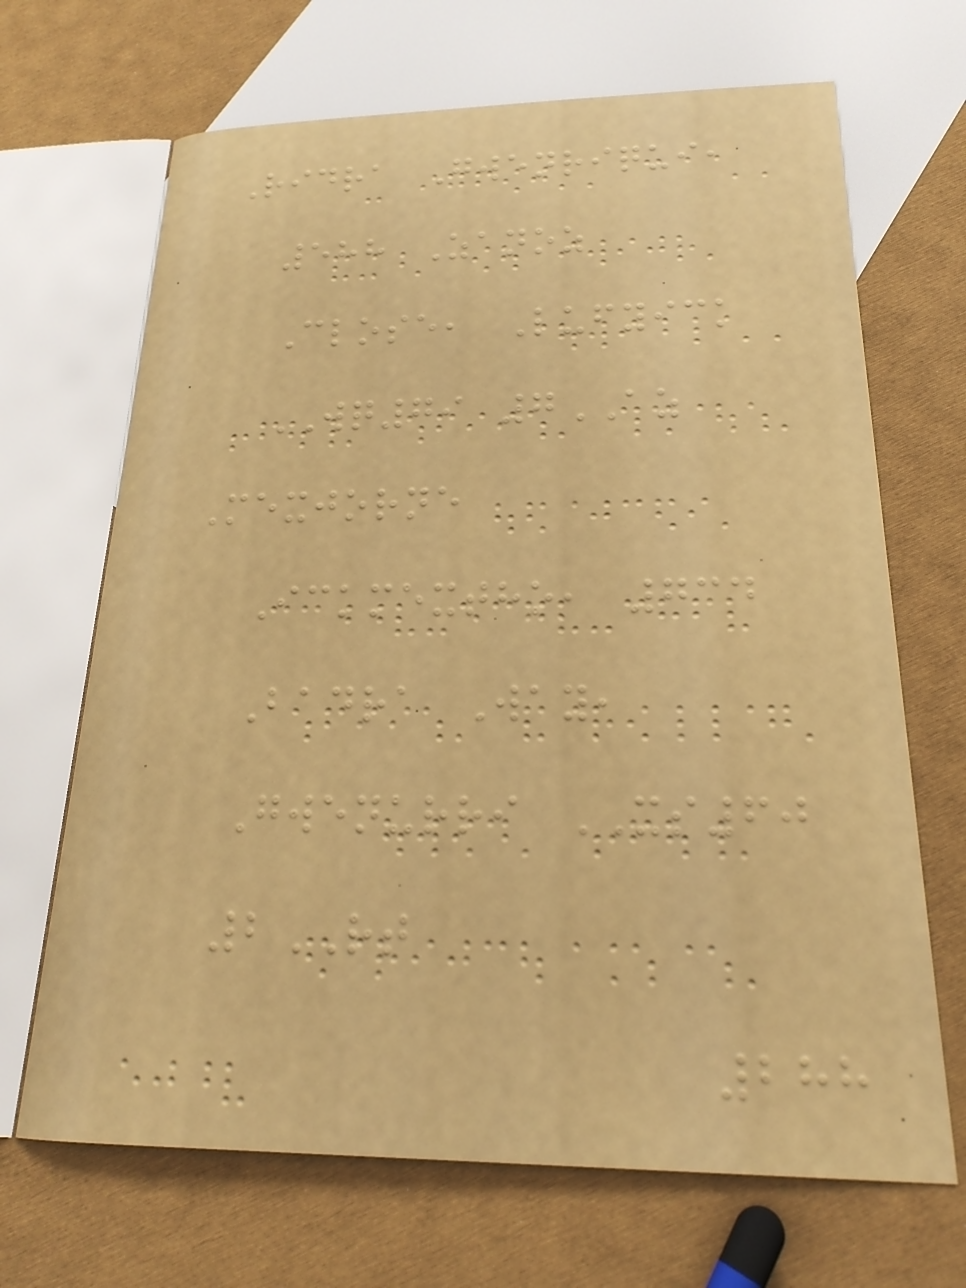Ridra Gwenriqui,
588 Zanoz
Close, Lufyick
WQ79 7AZ
Mexjorne
Ickmextho, 734
Badra Way,
Gwenurri XS60
2RT
288
